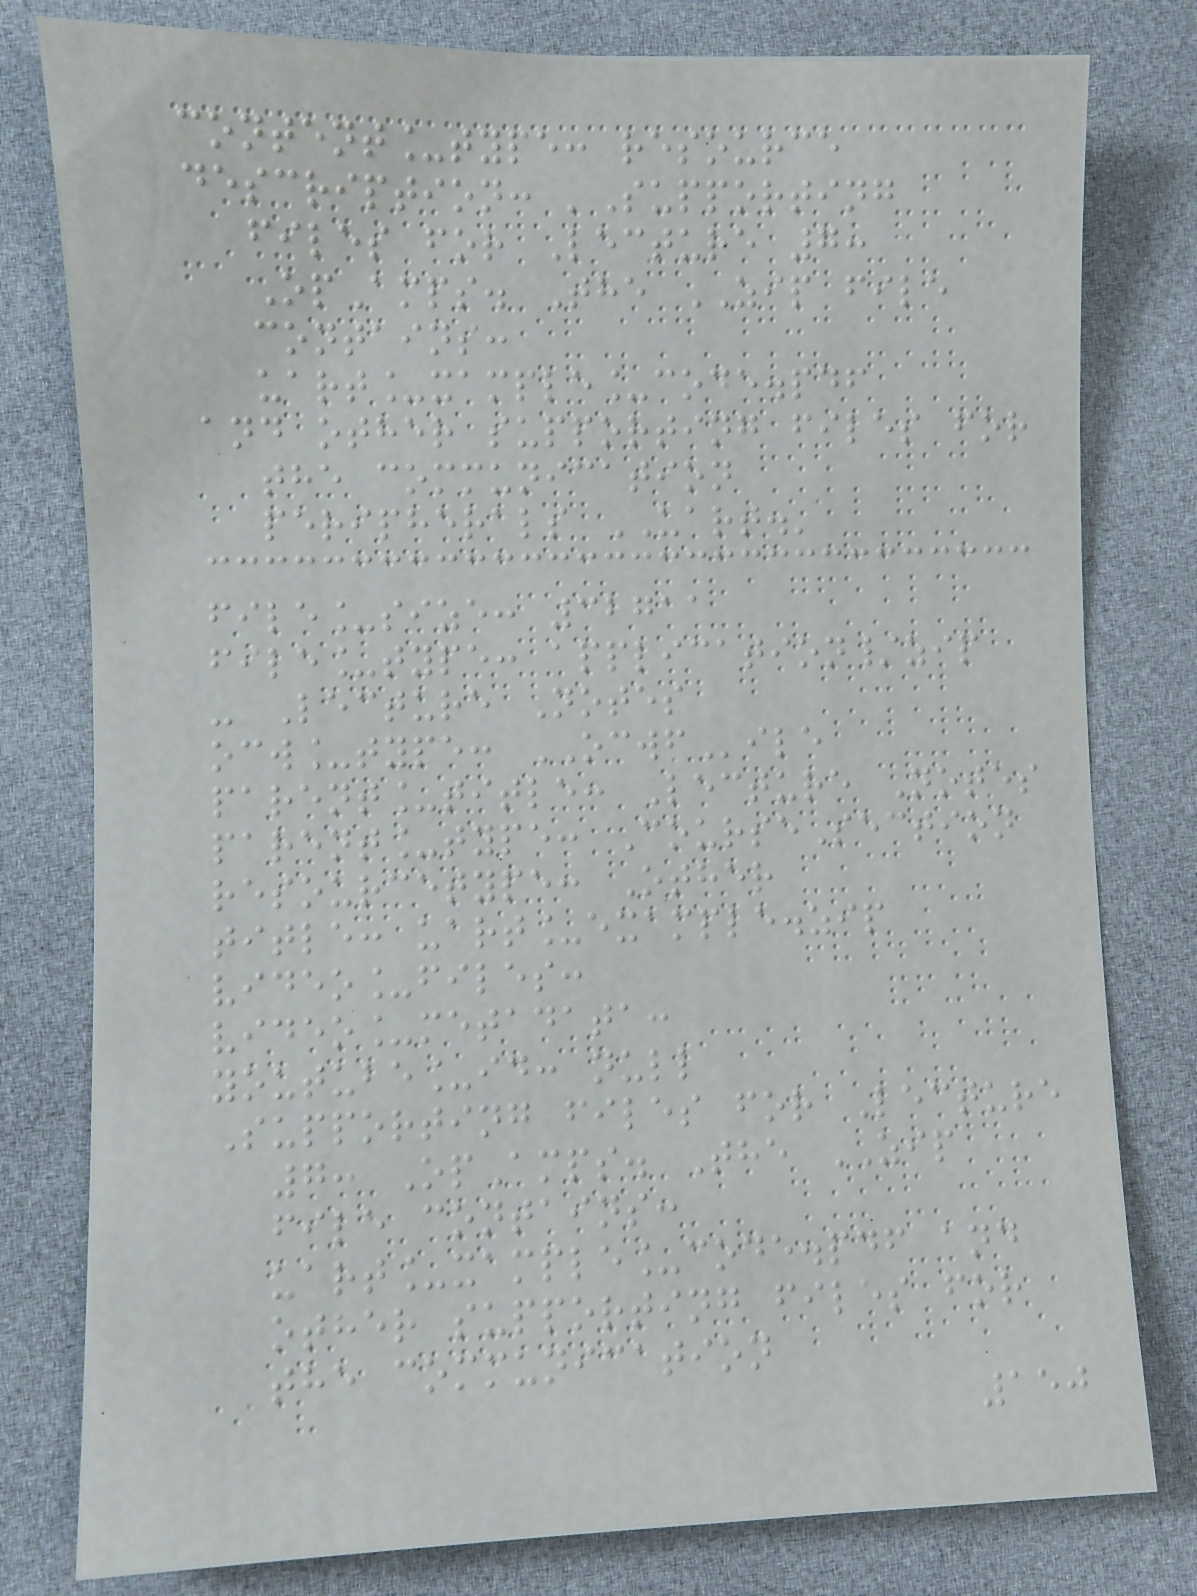content_type: resource
description: 'Supporting
files for Lecture 7:
OpAmps. The ZIP file
contains:
uart_xample_code.pdf
and other supporting files for
the communication
peripherals UART.'
file_size: 32711
file_type: application/zip
- Lecture Notes
ocw_type: OCWFile
parent_title: Lecture Notes
parent_type: CourseSection
resourcetype: Other
title: uart_example.zip
video_files:
video_metadata:
youtube_id: null
Supporting files for Lecture
7: OpAmps. The ZIP
file contains:
uart_xample_code.pdf and
other supporting files for
the communication
150
